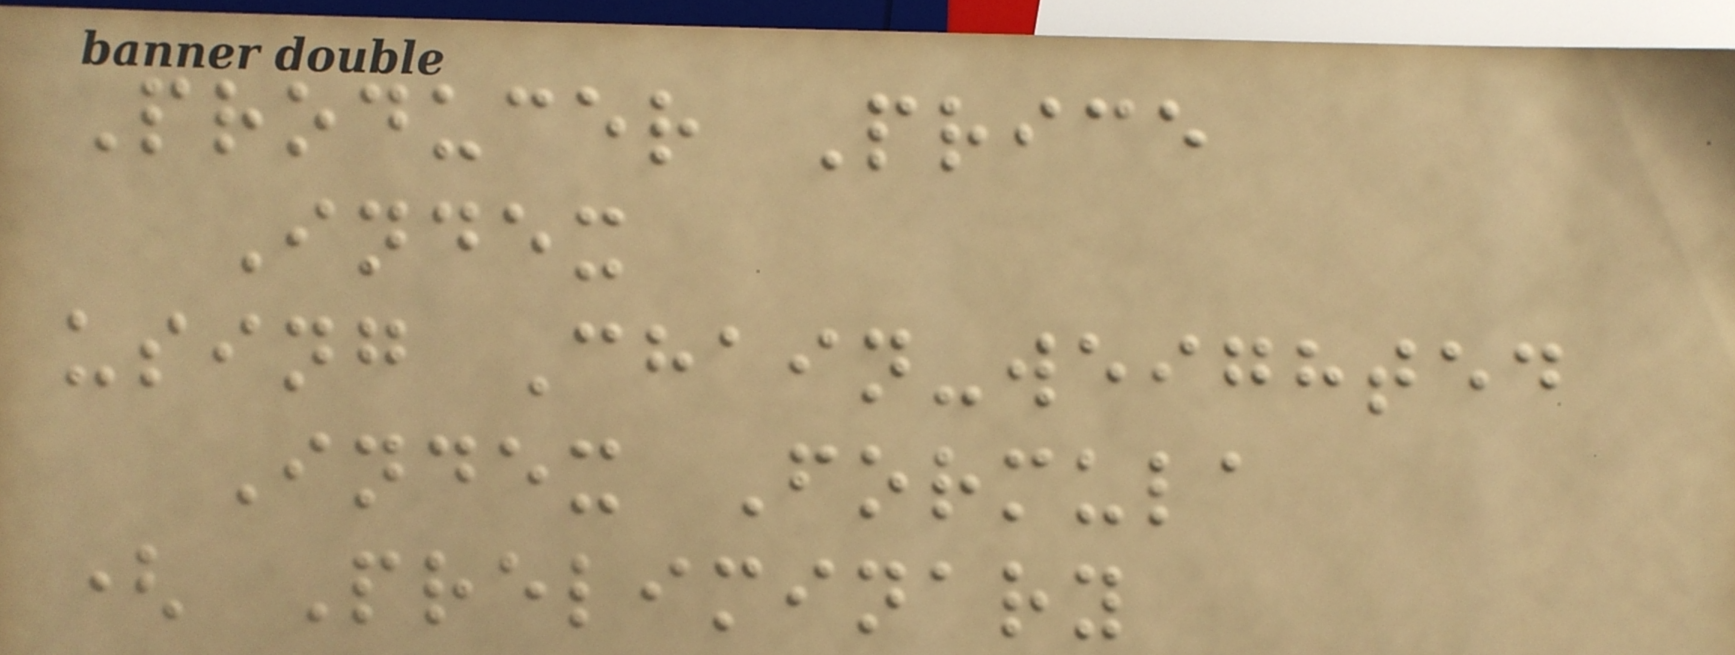Producer Price
Index
using Chain-weighted
Index Formula
( Preliminary
